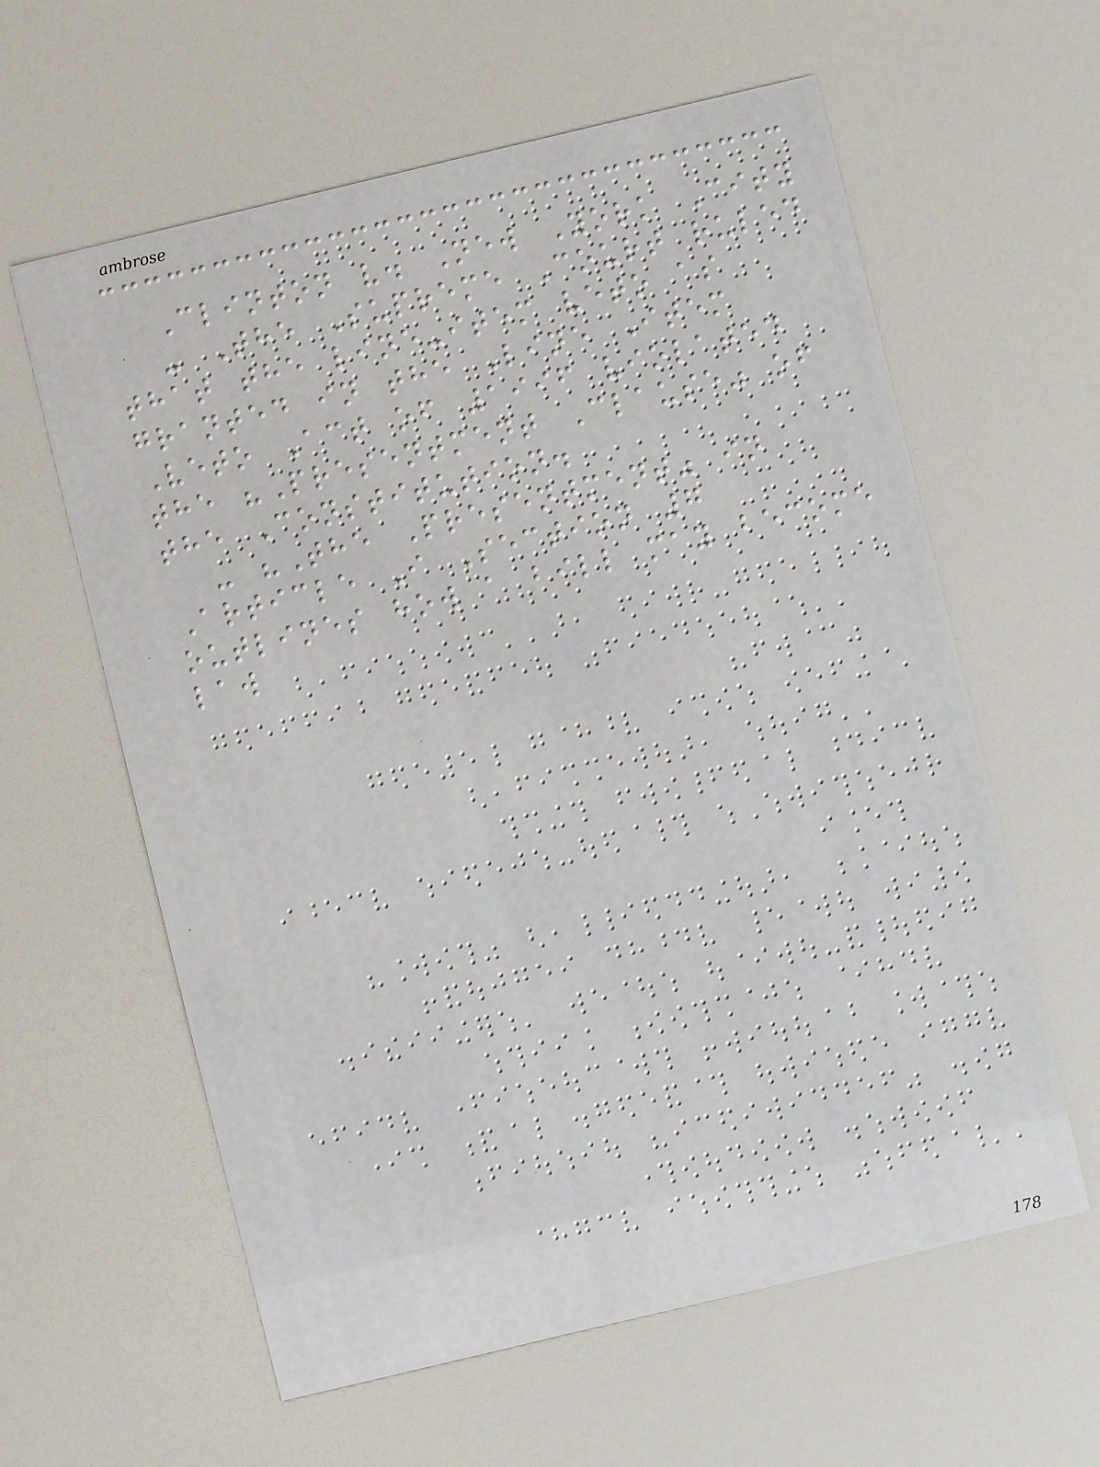Clinton v. New York City
- The Supreme Court ruled
that the line-item veto as
granted in the Line Item
Veto Act of 1996 violated
the "Presentment Clause" of
the Constitution.
- "The Presentment" in
Article I Section 7
outlines how a bill may become
law
